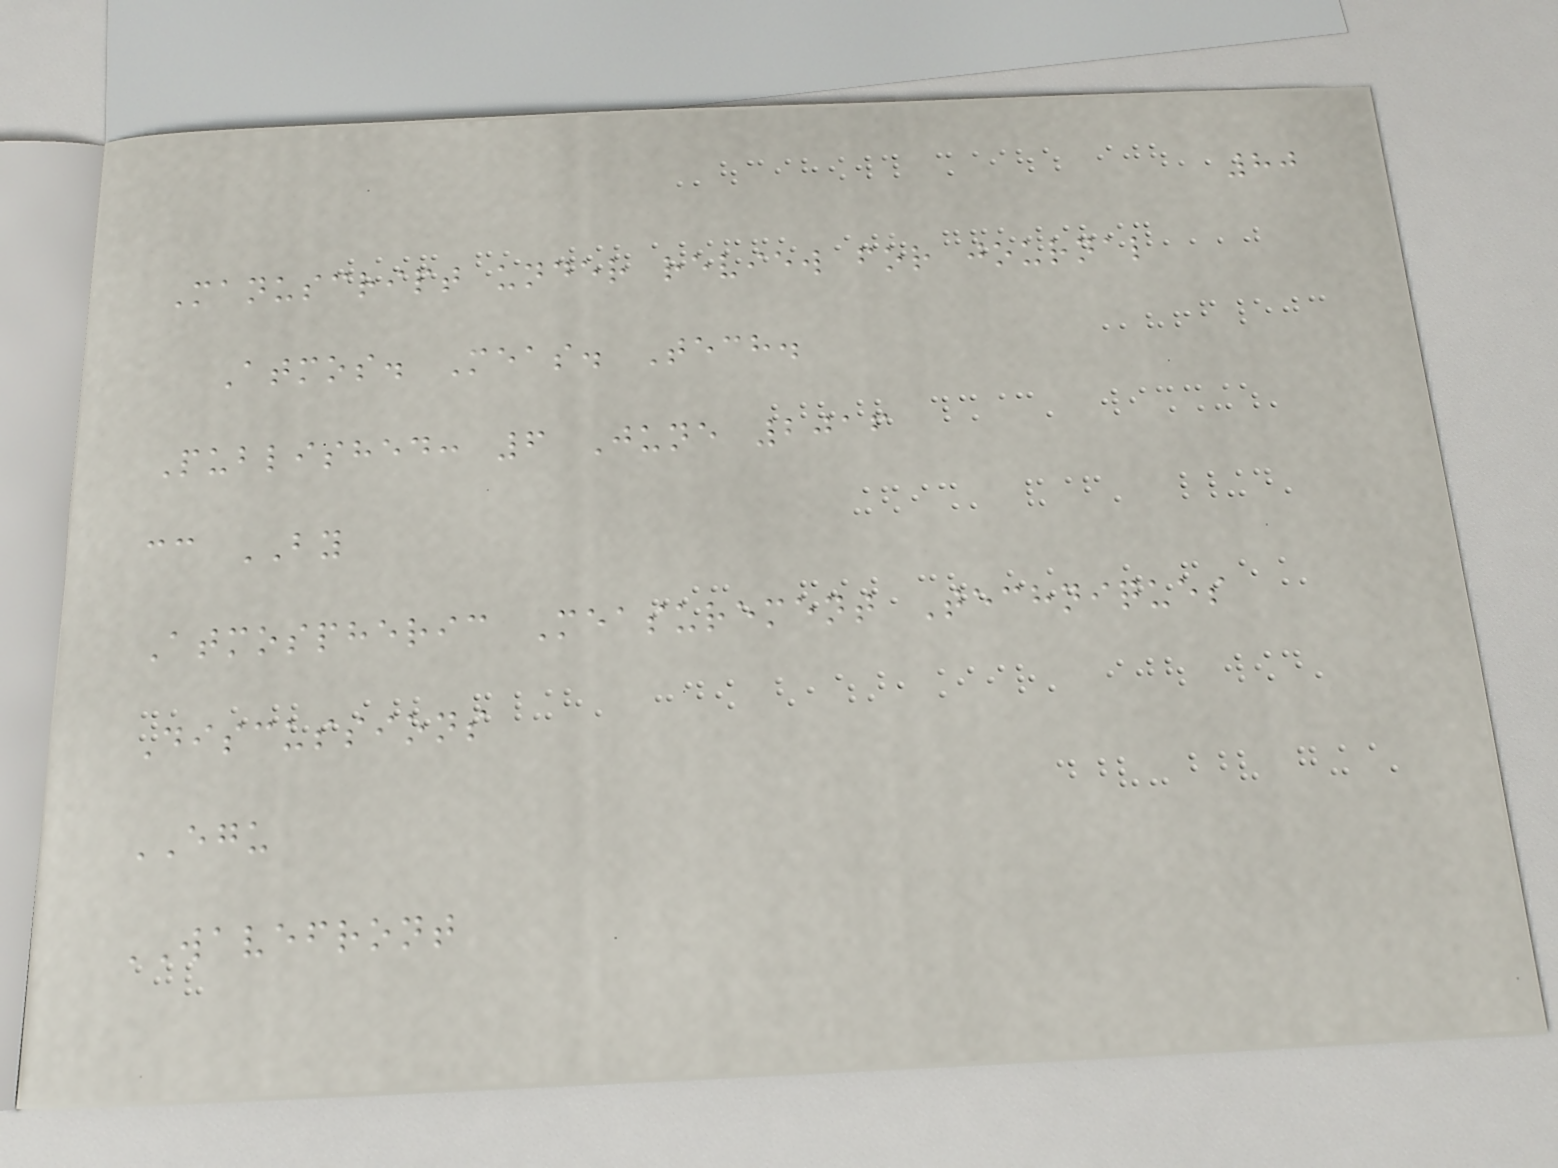80
Manuscript under review for journal
Atmos. Meas. Tech.
Published: 6 June 2016
cc BY
Atmospheric Measurement Techniques
Discussions
EGU
WAVEFRONT
